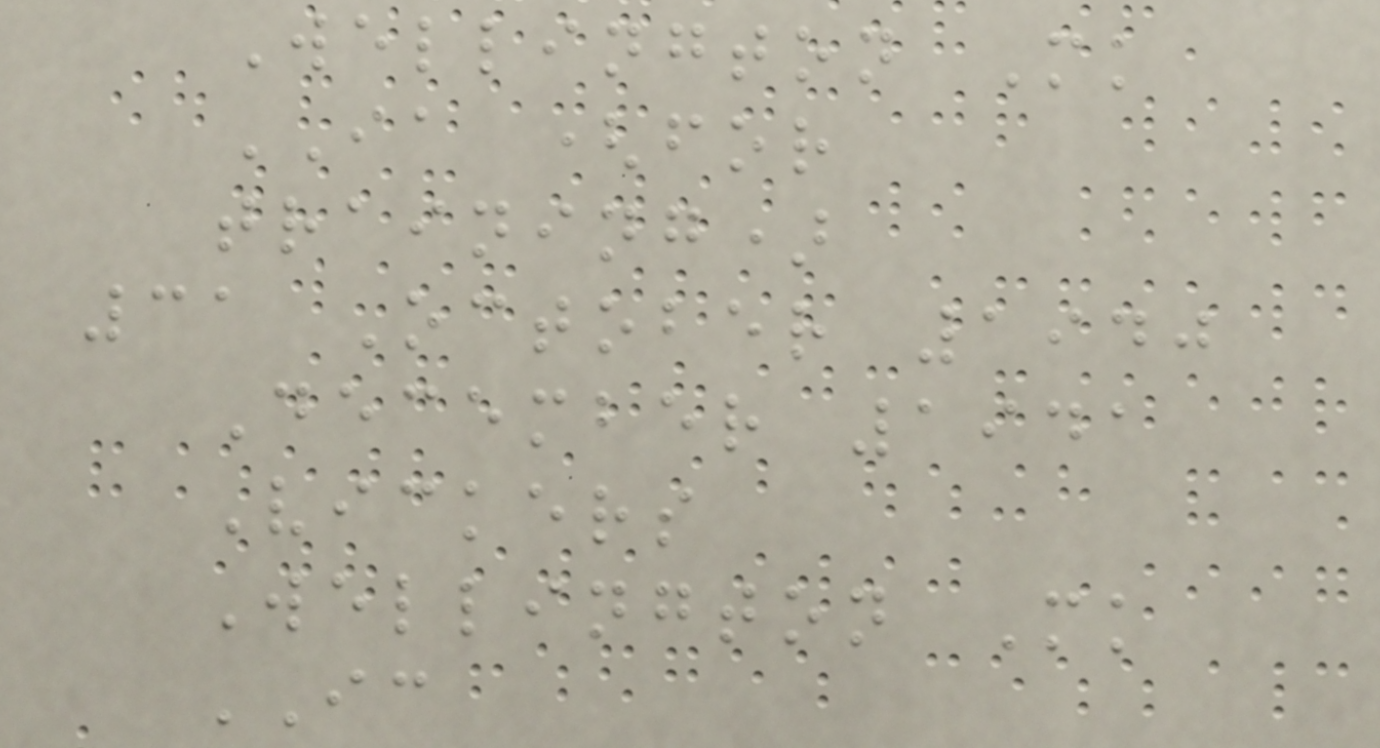Wellington Mk
IA (for
training)
31 October 1940
December 1941
Vickers
Wellington Mk
IC
